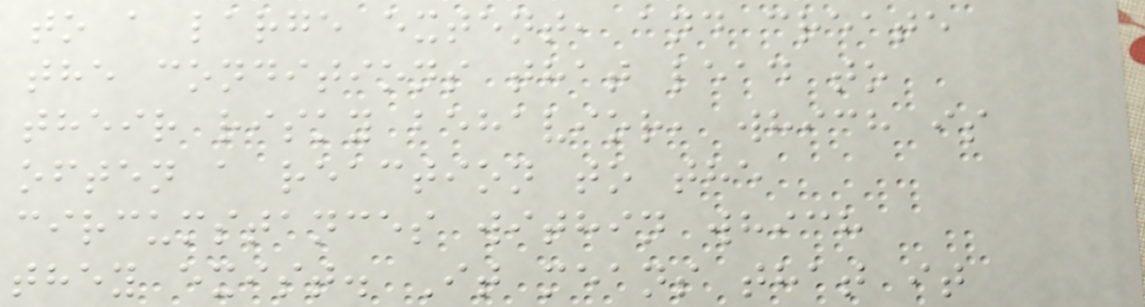to a large extent, and create
the conditions that lead to
their risky behavior, which is
often a reaction to the
circumstances within which
they exist. It means that it
